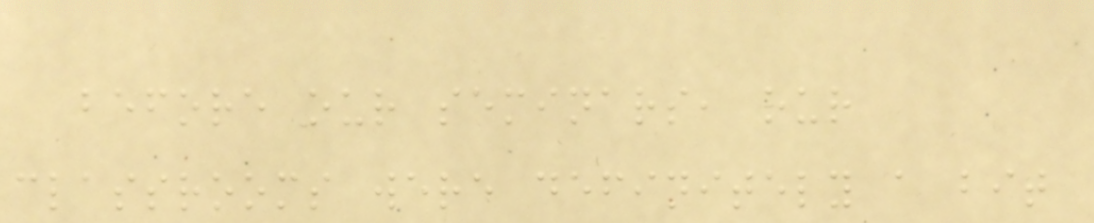before our seminars, our
classrooms were definitely a bit
